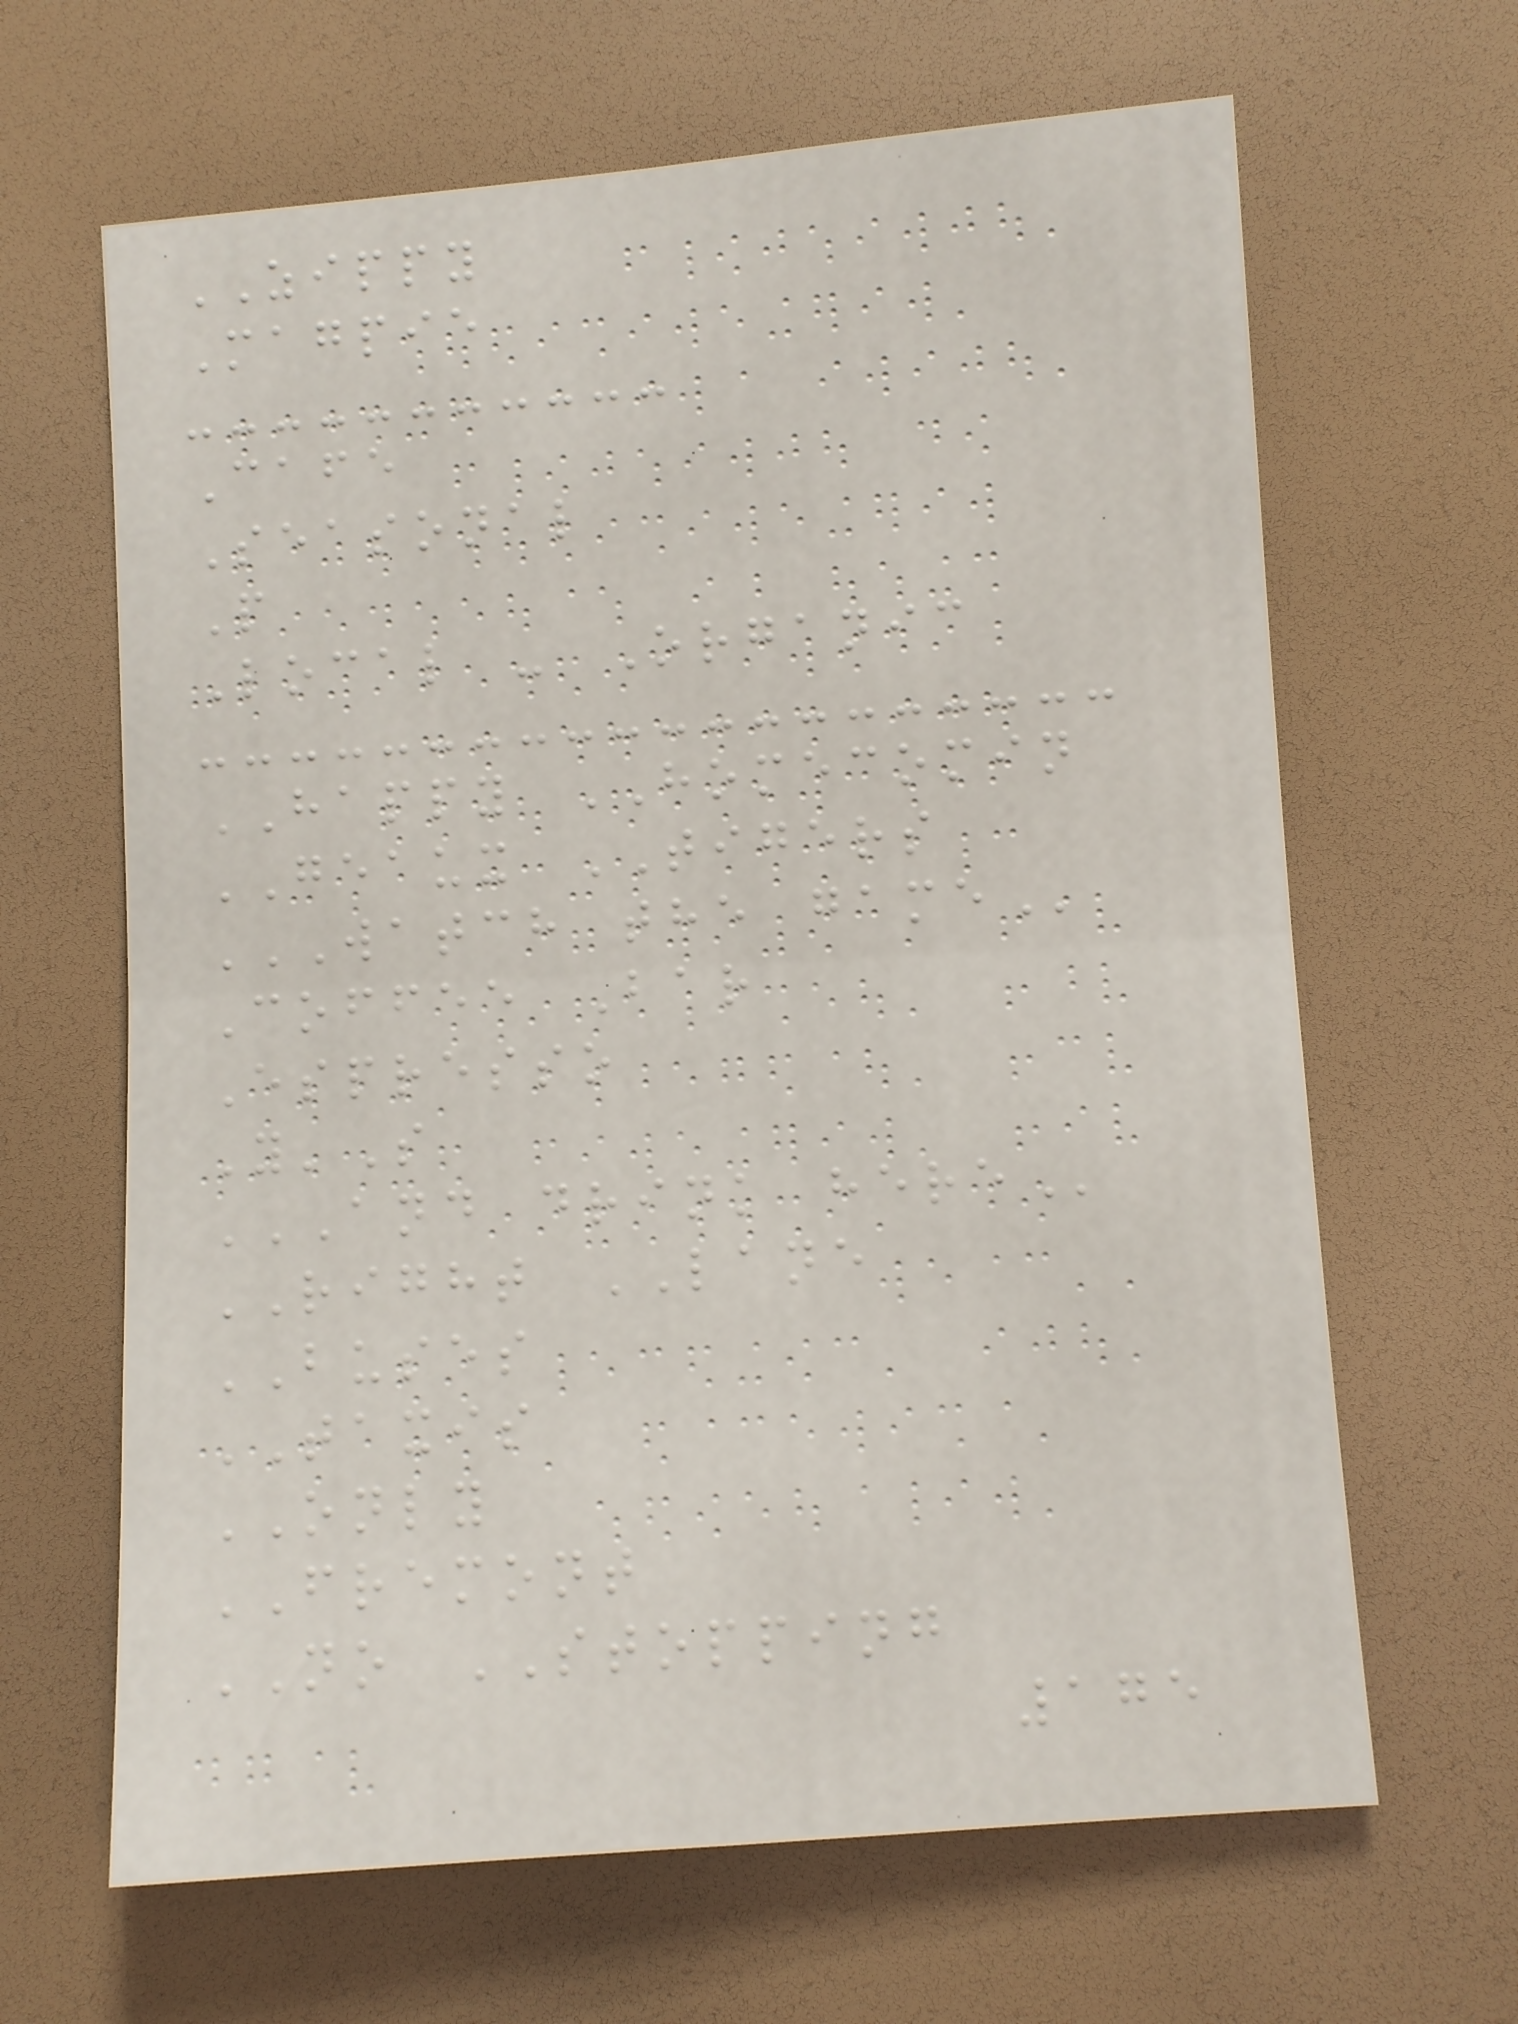ZIPPY
Magpie
Cafe
Seasonal
P
Local - Organic
HAPPY HOMECOMIN
GEAUX TIGERS
WATCH THE GAME
Coffee Bar
Espresso
Y'S
AND DRINK HERE
RIGHT LANE
BUSES
TAXIS
ONLY
FREMONT
NO STOPPING
175
